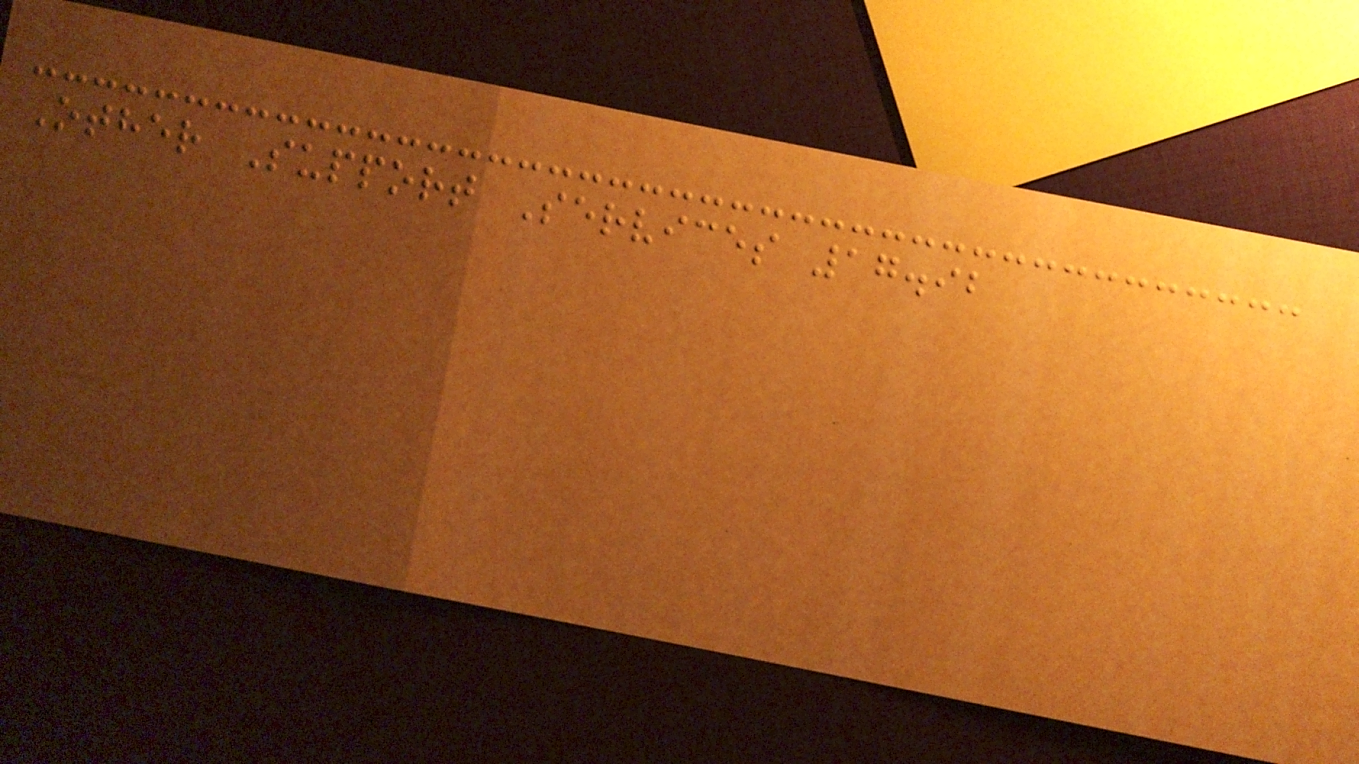Other Support Services 17.92
